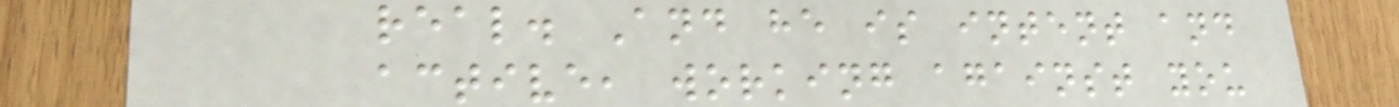real. And he is intent and
active, working against you
